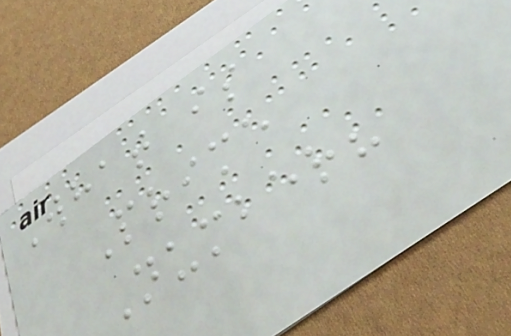What is
Prime
Number?
